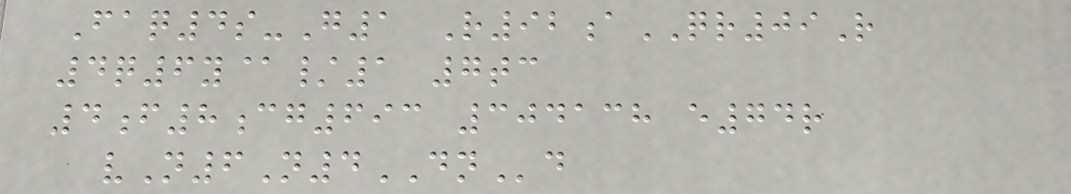Faq4s-G1 R92aQR09R
4q6y@/1 7tc
4f8cg693 304138 e74r
vN6N4DNd
